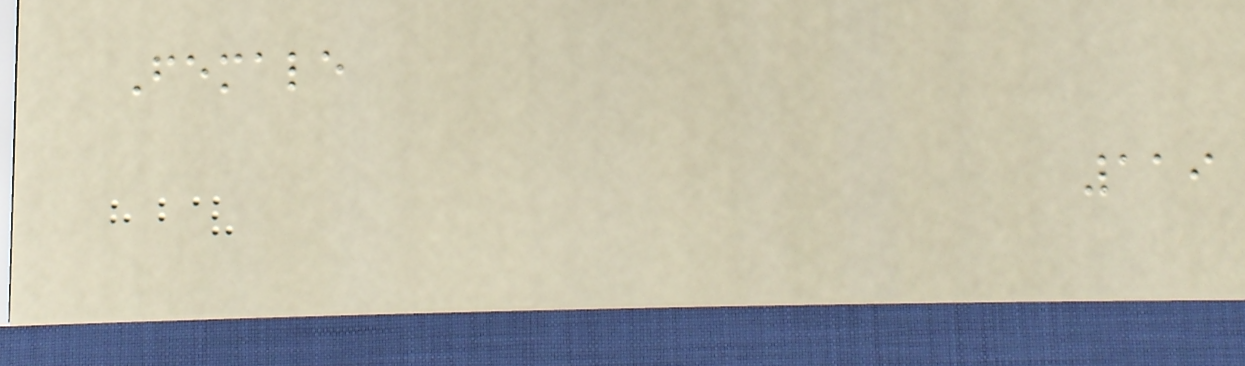Female
119
